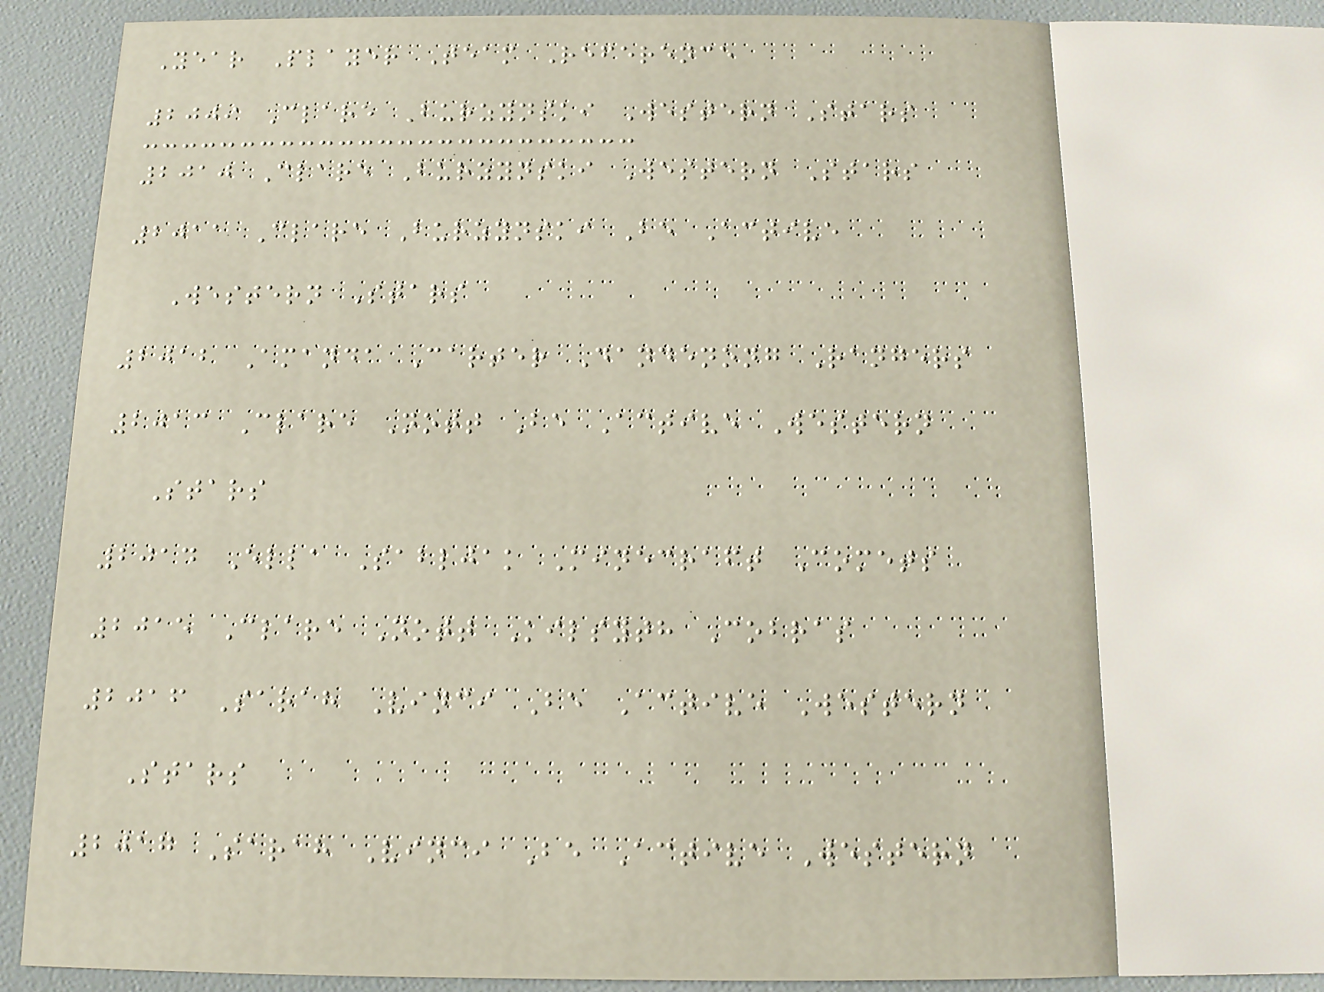Year Player Team Reference
2009 Clare Burzynski Western Stars
2010 Clare Burzynski Western Stars
2011 Clare Burzynski Be Active
Western Stars
2012 Amanda Carter Dandenong Rangers
2013 Clare Nott Be Active Western
Stars
2014 Ella Sabljak Minecraft Comets
2015 Clare Nott Kilsyth Cobras
2016 Sarah Vinci Be Active Western
Stars
2017 Sarah Vinci Be Active Western
